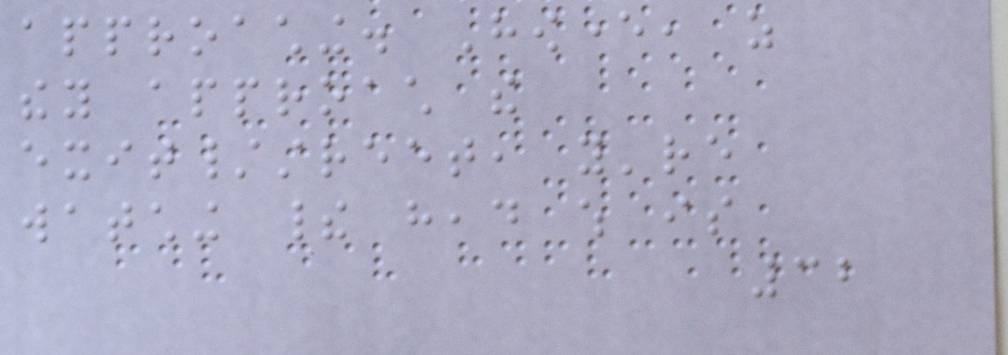approaching. However, as
they approach the
exit/street, you're
watching their head which is
32
